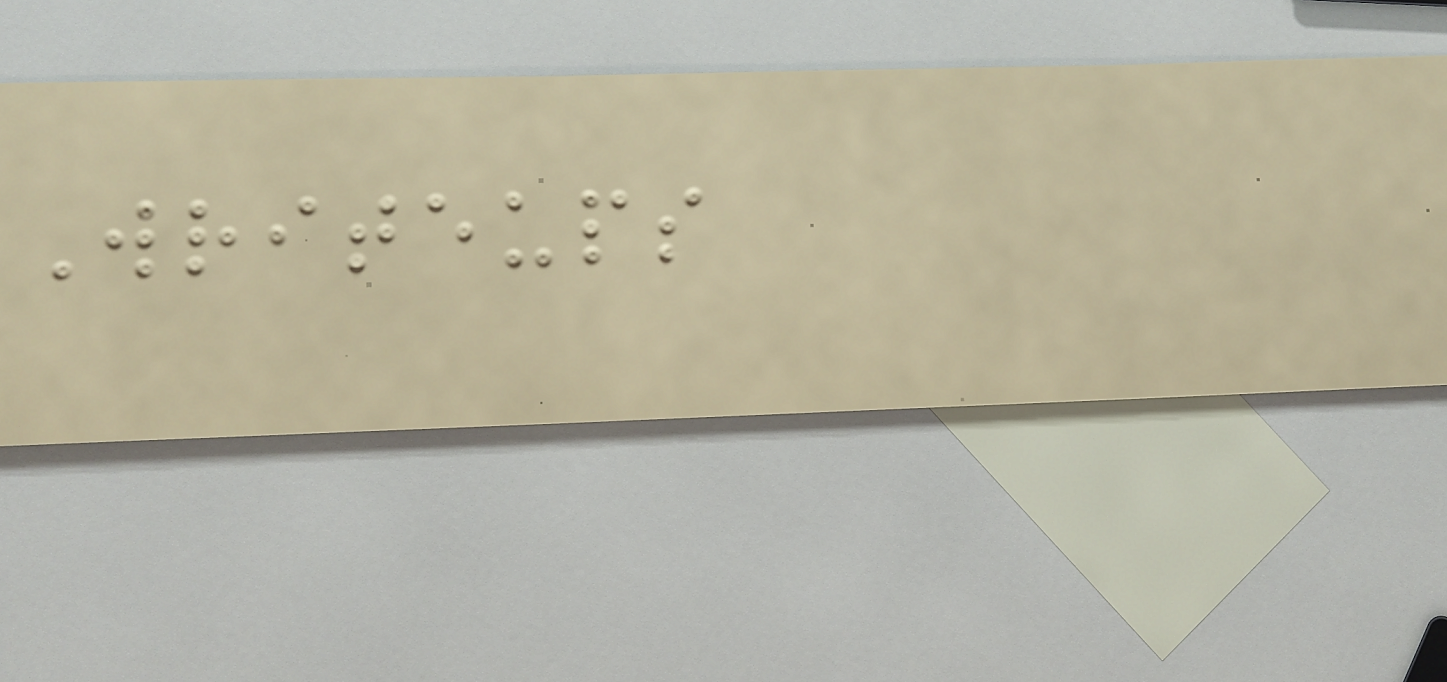Writeups
